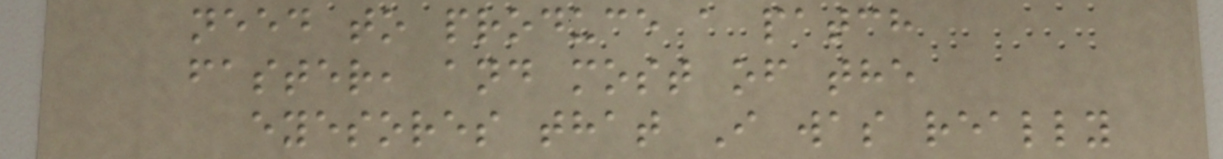need to produce a patch
faster, and most of the
eyesores that I was really
